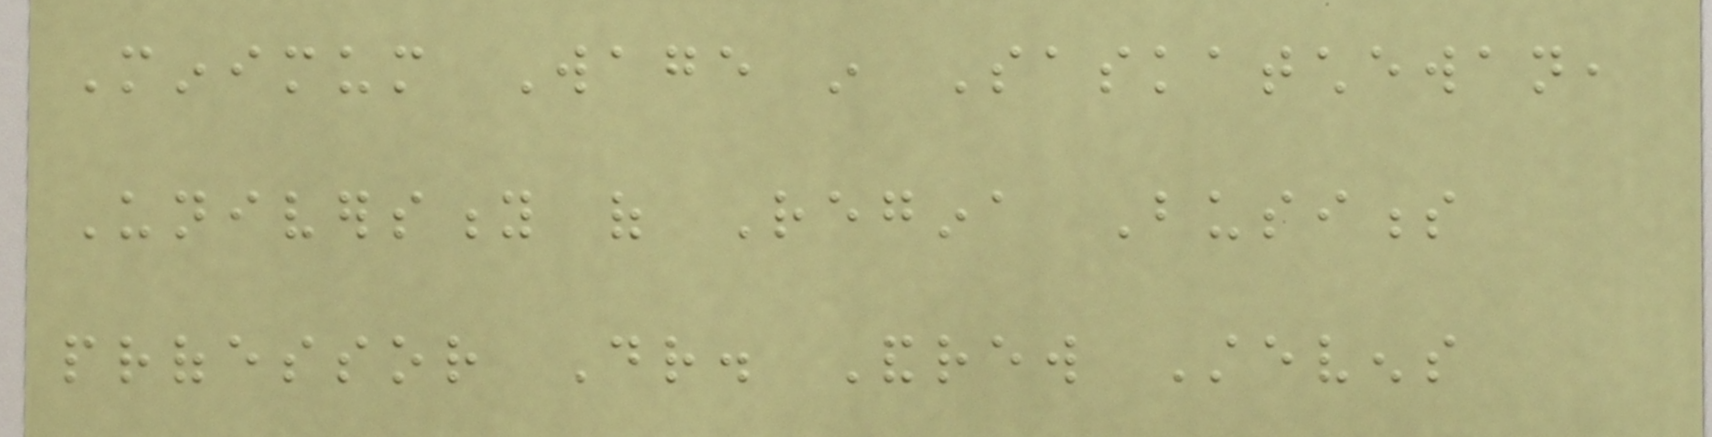Minimum Wage in Saskatchewan,
University of Regina Business
professor Dr. Andrew Stevens
